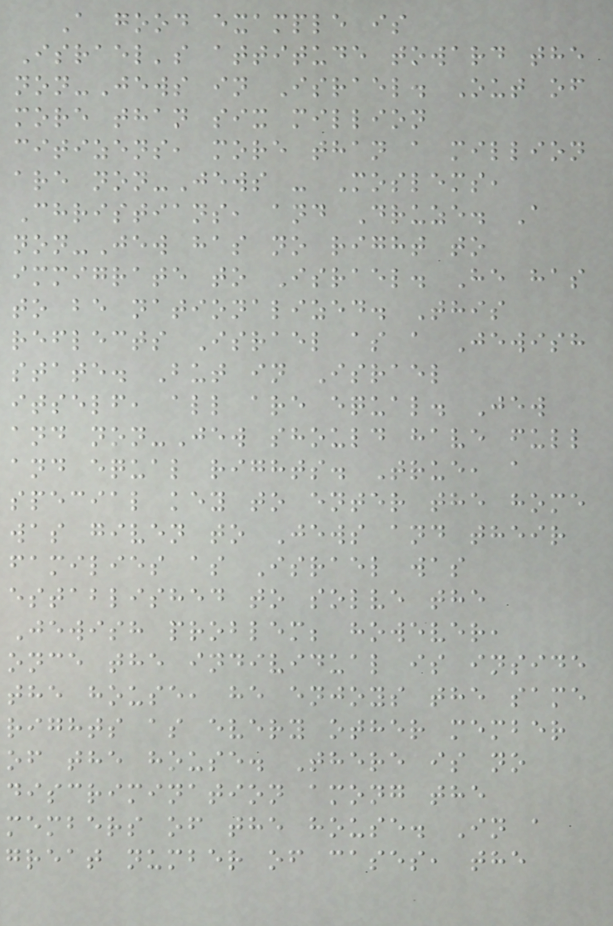A good example is
Israel's attitude toward the
non-Jews in Israel. Out of
more than six million
citizens, more than a million
are non-Jews - Moslems,
Christians, and Druze. A
non-Jew has no right to
immigrate to Israel. He has
to be nationalized. This
reflects Israel as a Jewish
state. But in Israel
itself, all are equal. Jew
and non-Jew should have full
and equal rights. True, a
special key to enter the home
was given to Jews and their
families as Israel was
established to solve the
Jewish problem; however,
once the individual is inside
the house, he enjoys the same
rights as every other member
of the house. There is no
discrimination among the
members of the house. In a
great number of cases, the
